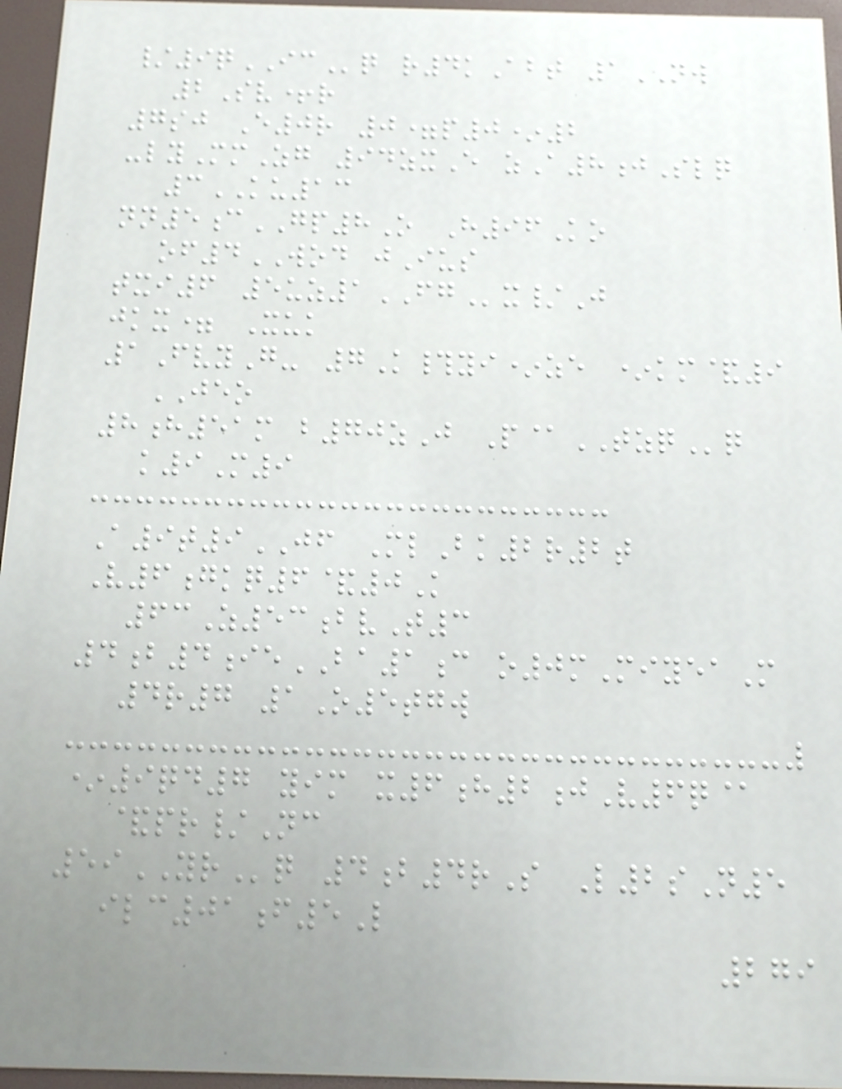/9qICq r4kAbt 1NW
2Sv+r
7sj E0r 0=p0*2
-lyMmZg 94zxE zA8jSlq
3KU13
nn5cGP8O H96Ko
of4WOD jIus
txi6 5uz1FGx/J
jkx= Xuk
1FvyG- 7K#yi*ze *km&9
JEO
8h51m b70zJ P@TZQq
k9M9
A9t9JF MlBk2r2t
V6gkq6&0K
63Z53bvT3
4b4ieBA1c o0mMiyeaM
4r7 1O5tgw
*9qd7 yim x6h2jV6q@
&pr/Nc
59YRq 4b4rS L2sN5
ilc01f5L
279
